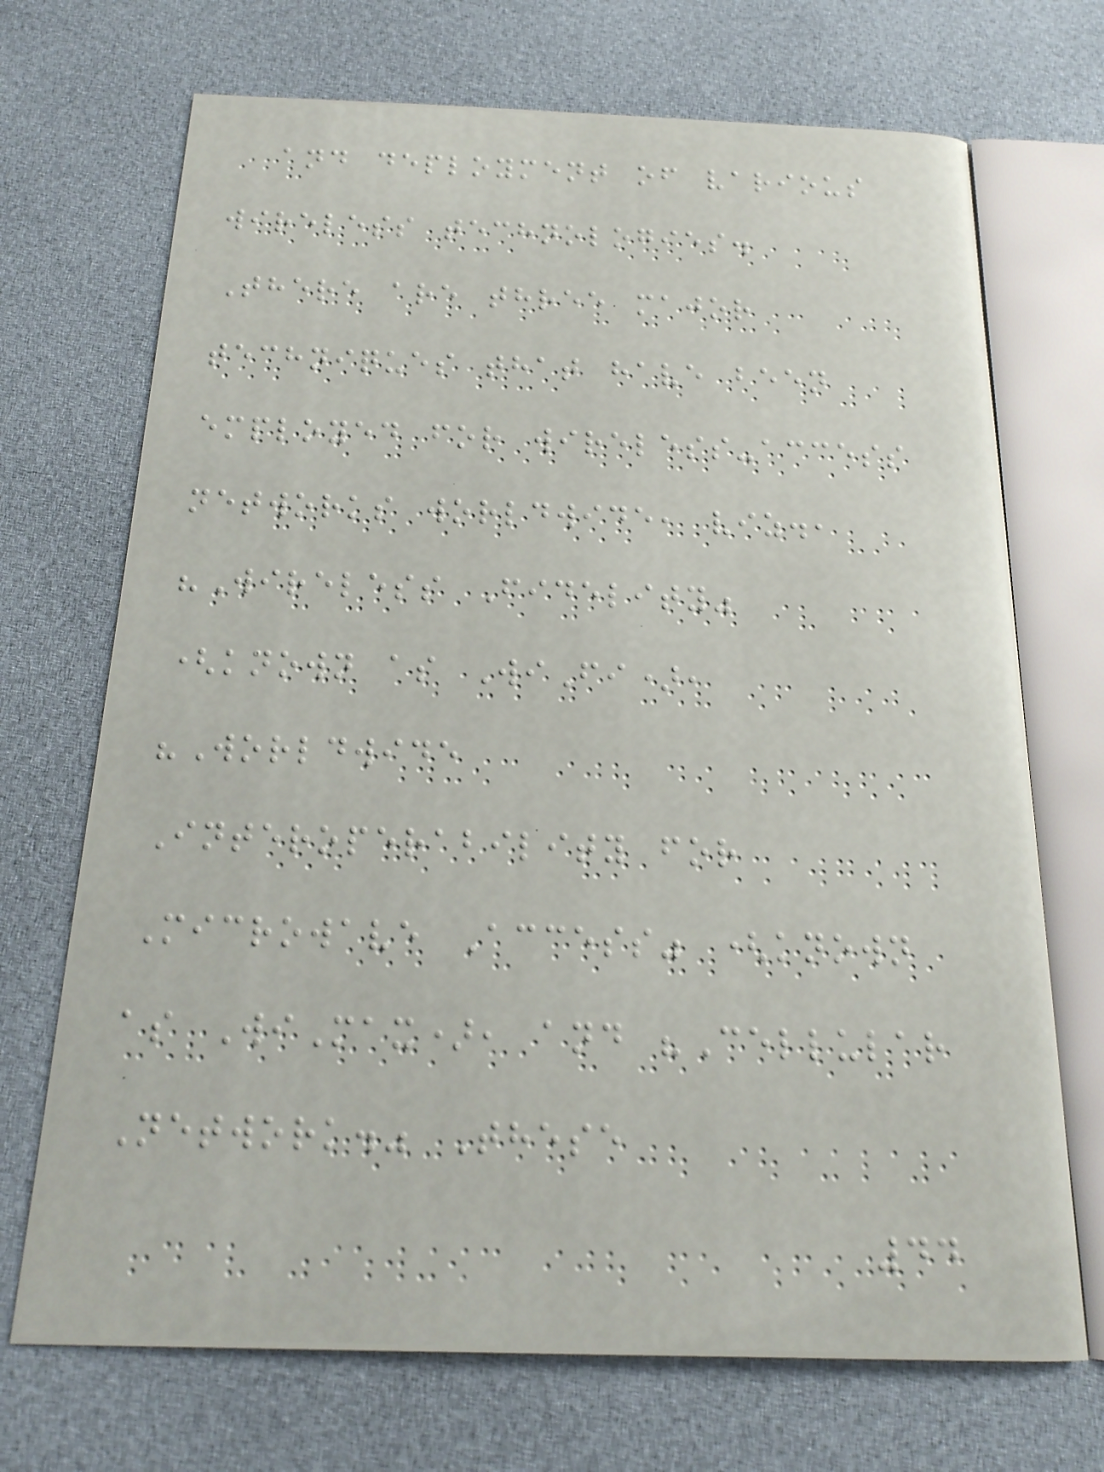and deployment of various
wireless technologies.
There are three major
techniques that have been
employed for wireless-access
networks worldwide, viz.,
"Wireless Fidelity"
(known as WiFi),
"Worldwide
Interoperability for
Microwave Access" (known
as WiMax), and "Cellular
Network." These
44
